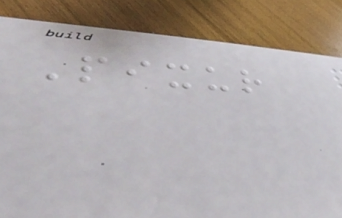Pixur
